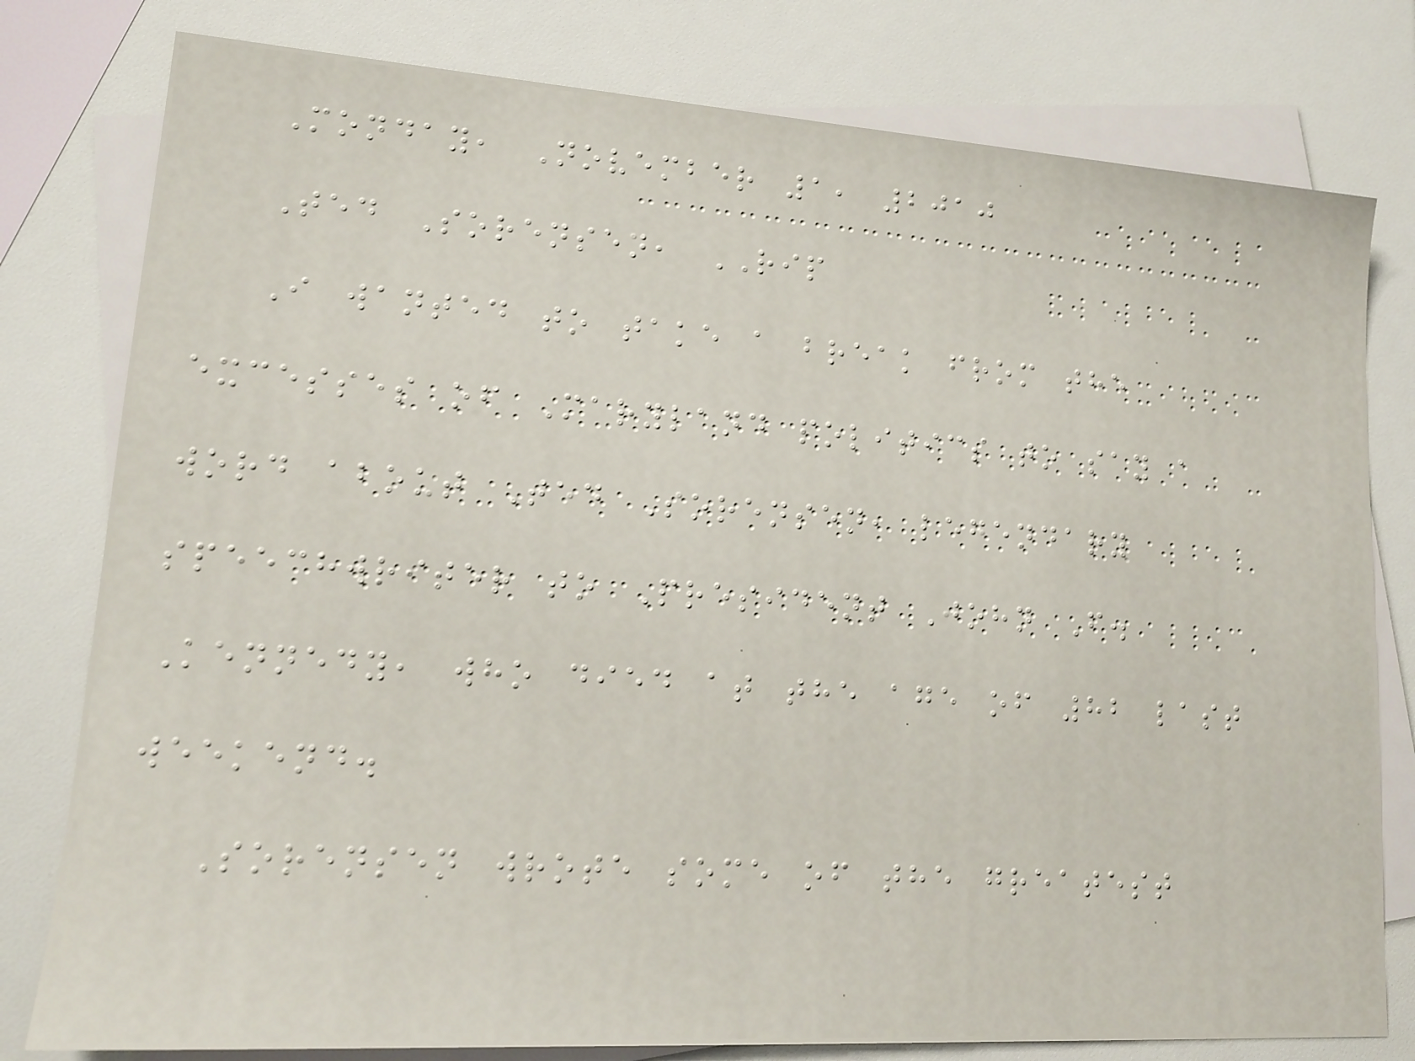Monday, November 1, 2010
Ted Sorensen, RIP
I wanted to take a break from the
excesses of Maryland politics to say a
word about Ted Sorensen, legendary
speechwriter to President John F.
Kennedy, who died at the age of 82 last
weekend.
Sorensen wrote some of the greatest
